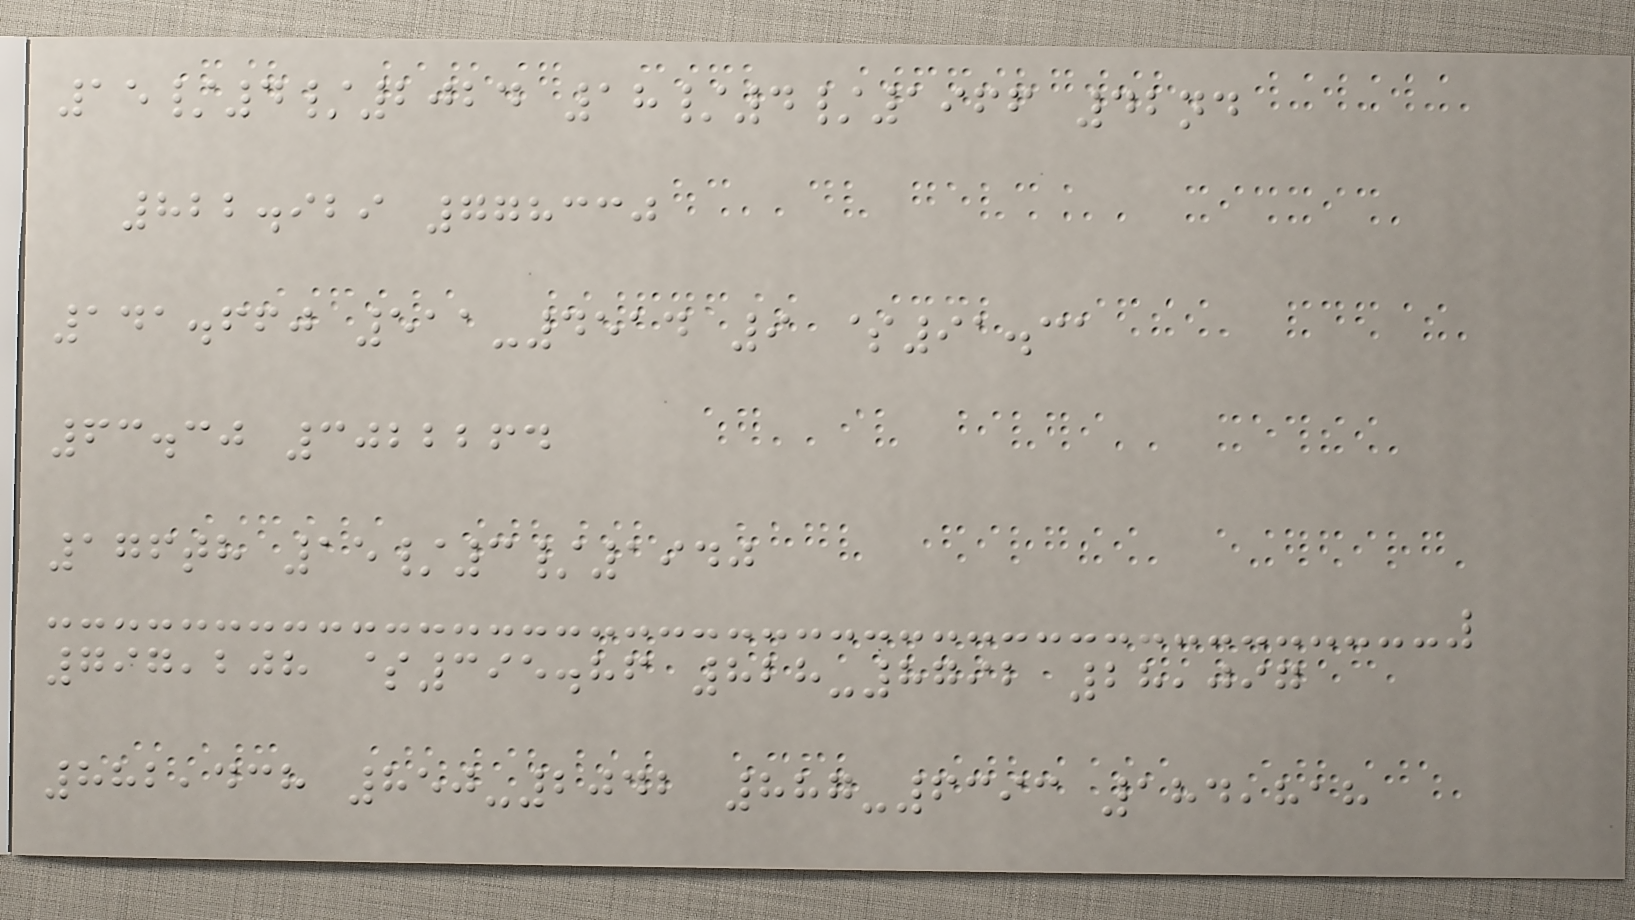15/4/2024 18/4/1966 42nd
822.929 778330
141.660 511-4514 9 $91.31
63.30 3022264
176th 15/3/1940
797,208 $395.86 828-8792 28,097
882,438 850-2042 887-6393 184,818
